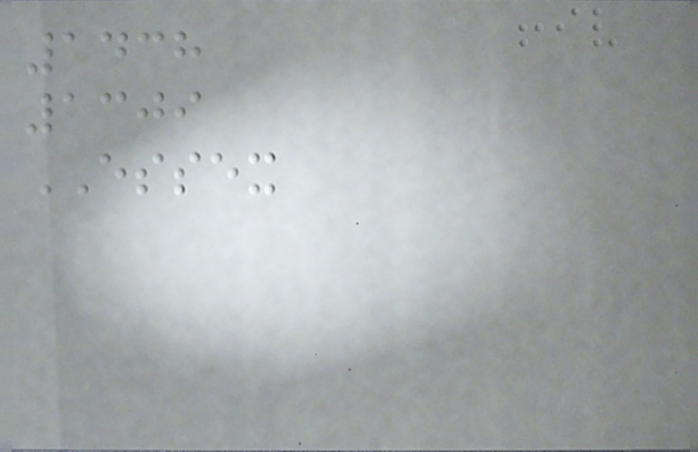1438
1309
ESSEX
